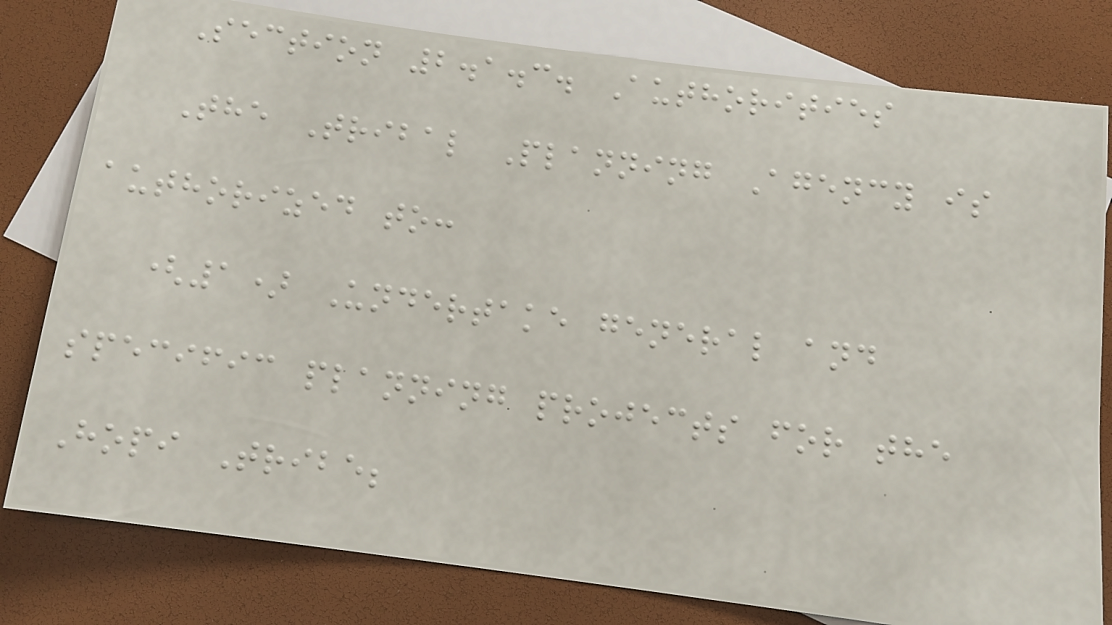Section 2.1.3. Authorities
The Tribal Planning Agency is
authorized to:
(1) Undertake general and
specific planning projects for the
Hopi Tribe;
